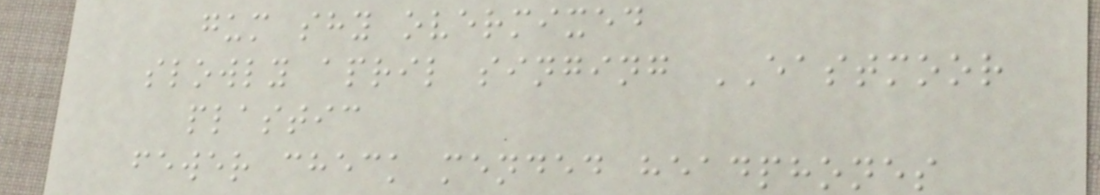gum shy overmixed
slowly april singing EASTMOOR
plastic
fewer check mended headphones
